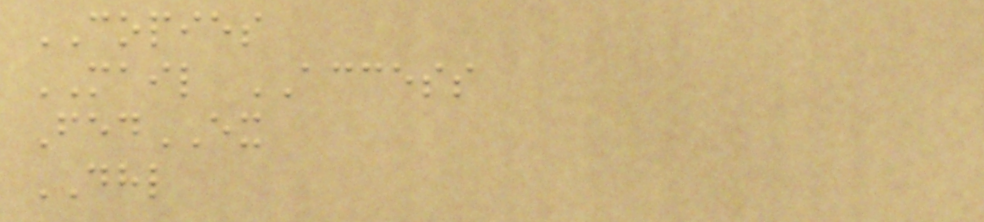COPIES
MAIL ACCESS
FedEX
DHL
